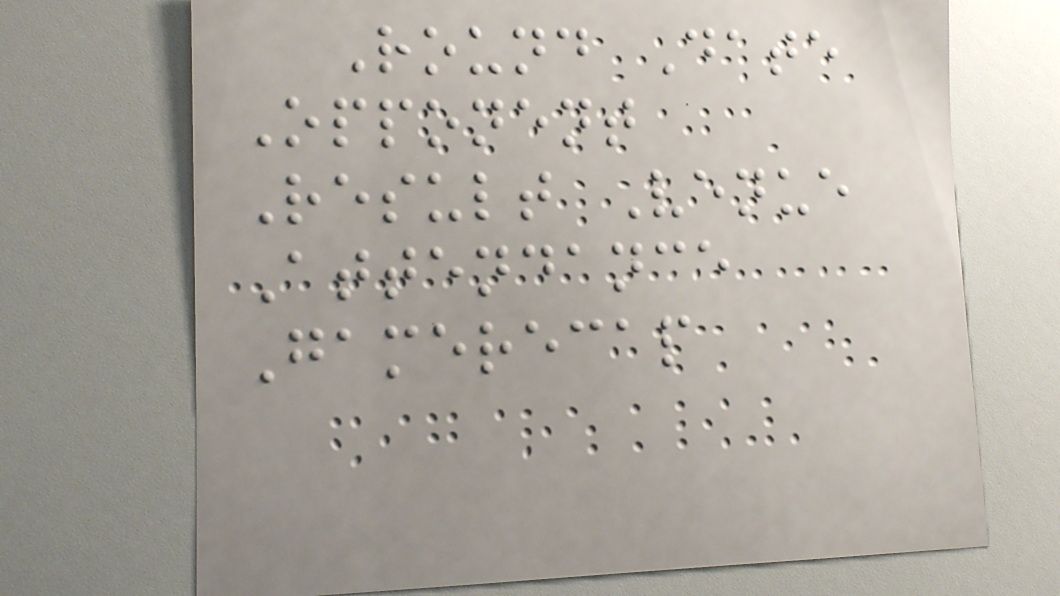Round Date
Opponent
Result Venue
Attendance
Gamerecap
